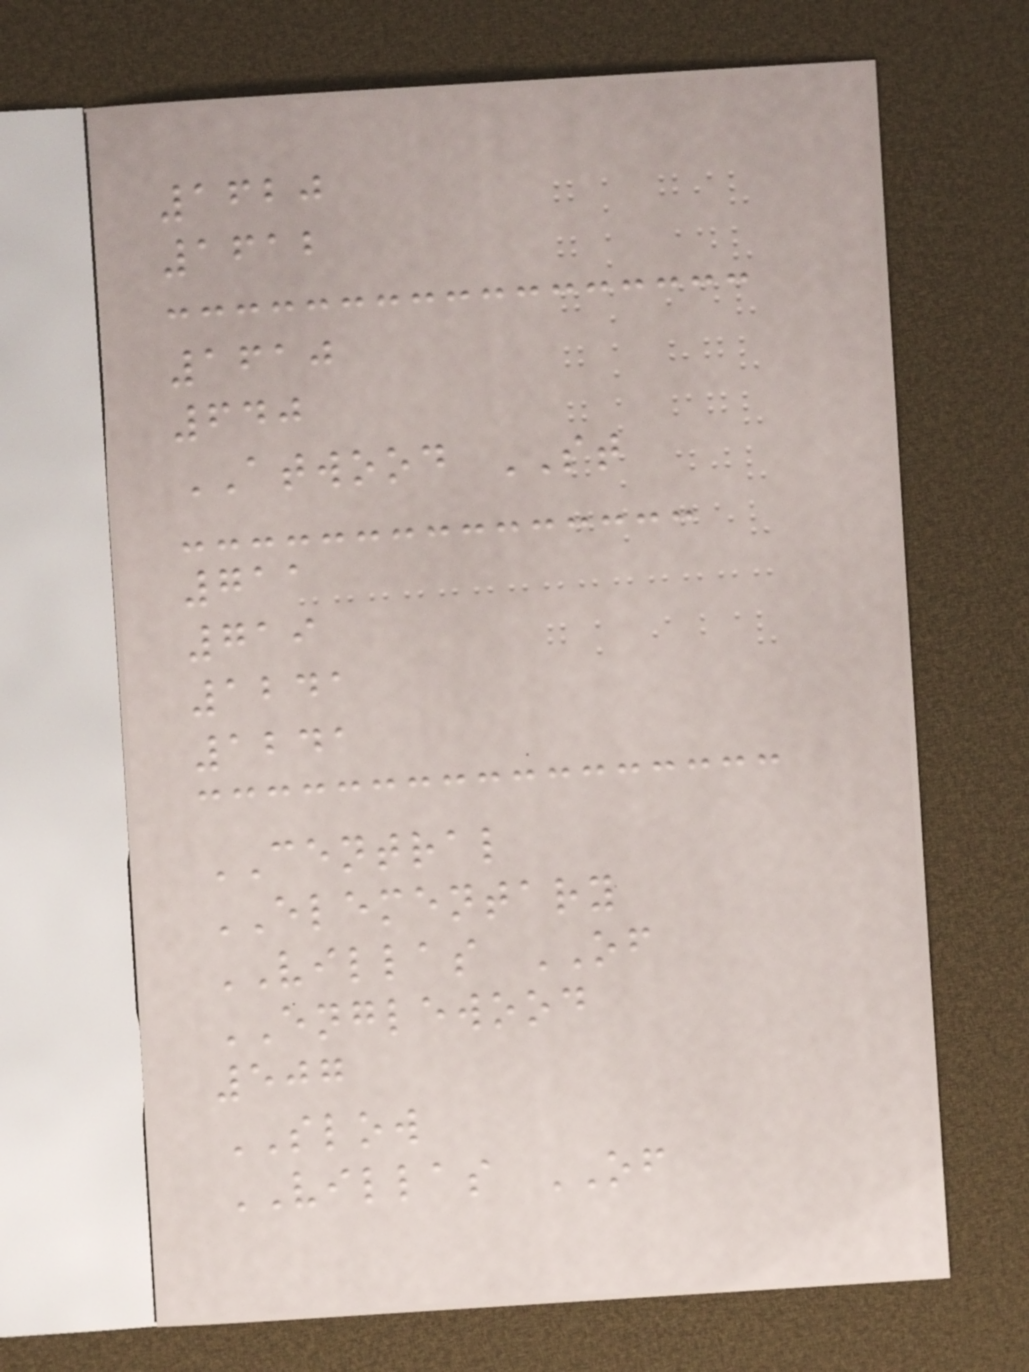1620
1612
1610
640
ATWOOD ST
711
719
1241
1241
CENTRAL
ELEMENTARY
VILLAS OF
ENGLEWOOD
507
SLOW
VILLAS OF
